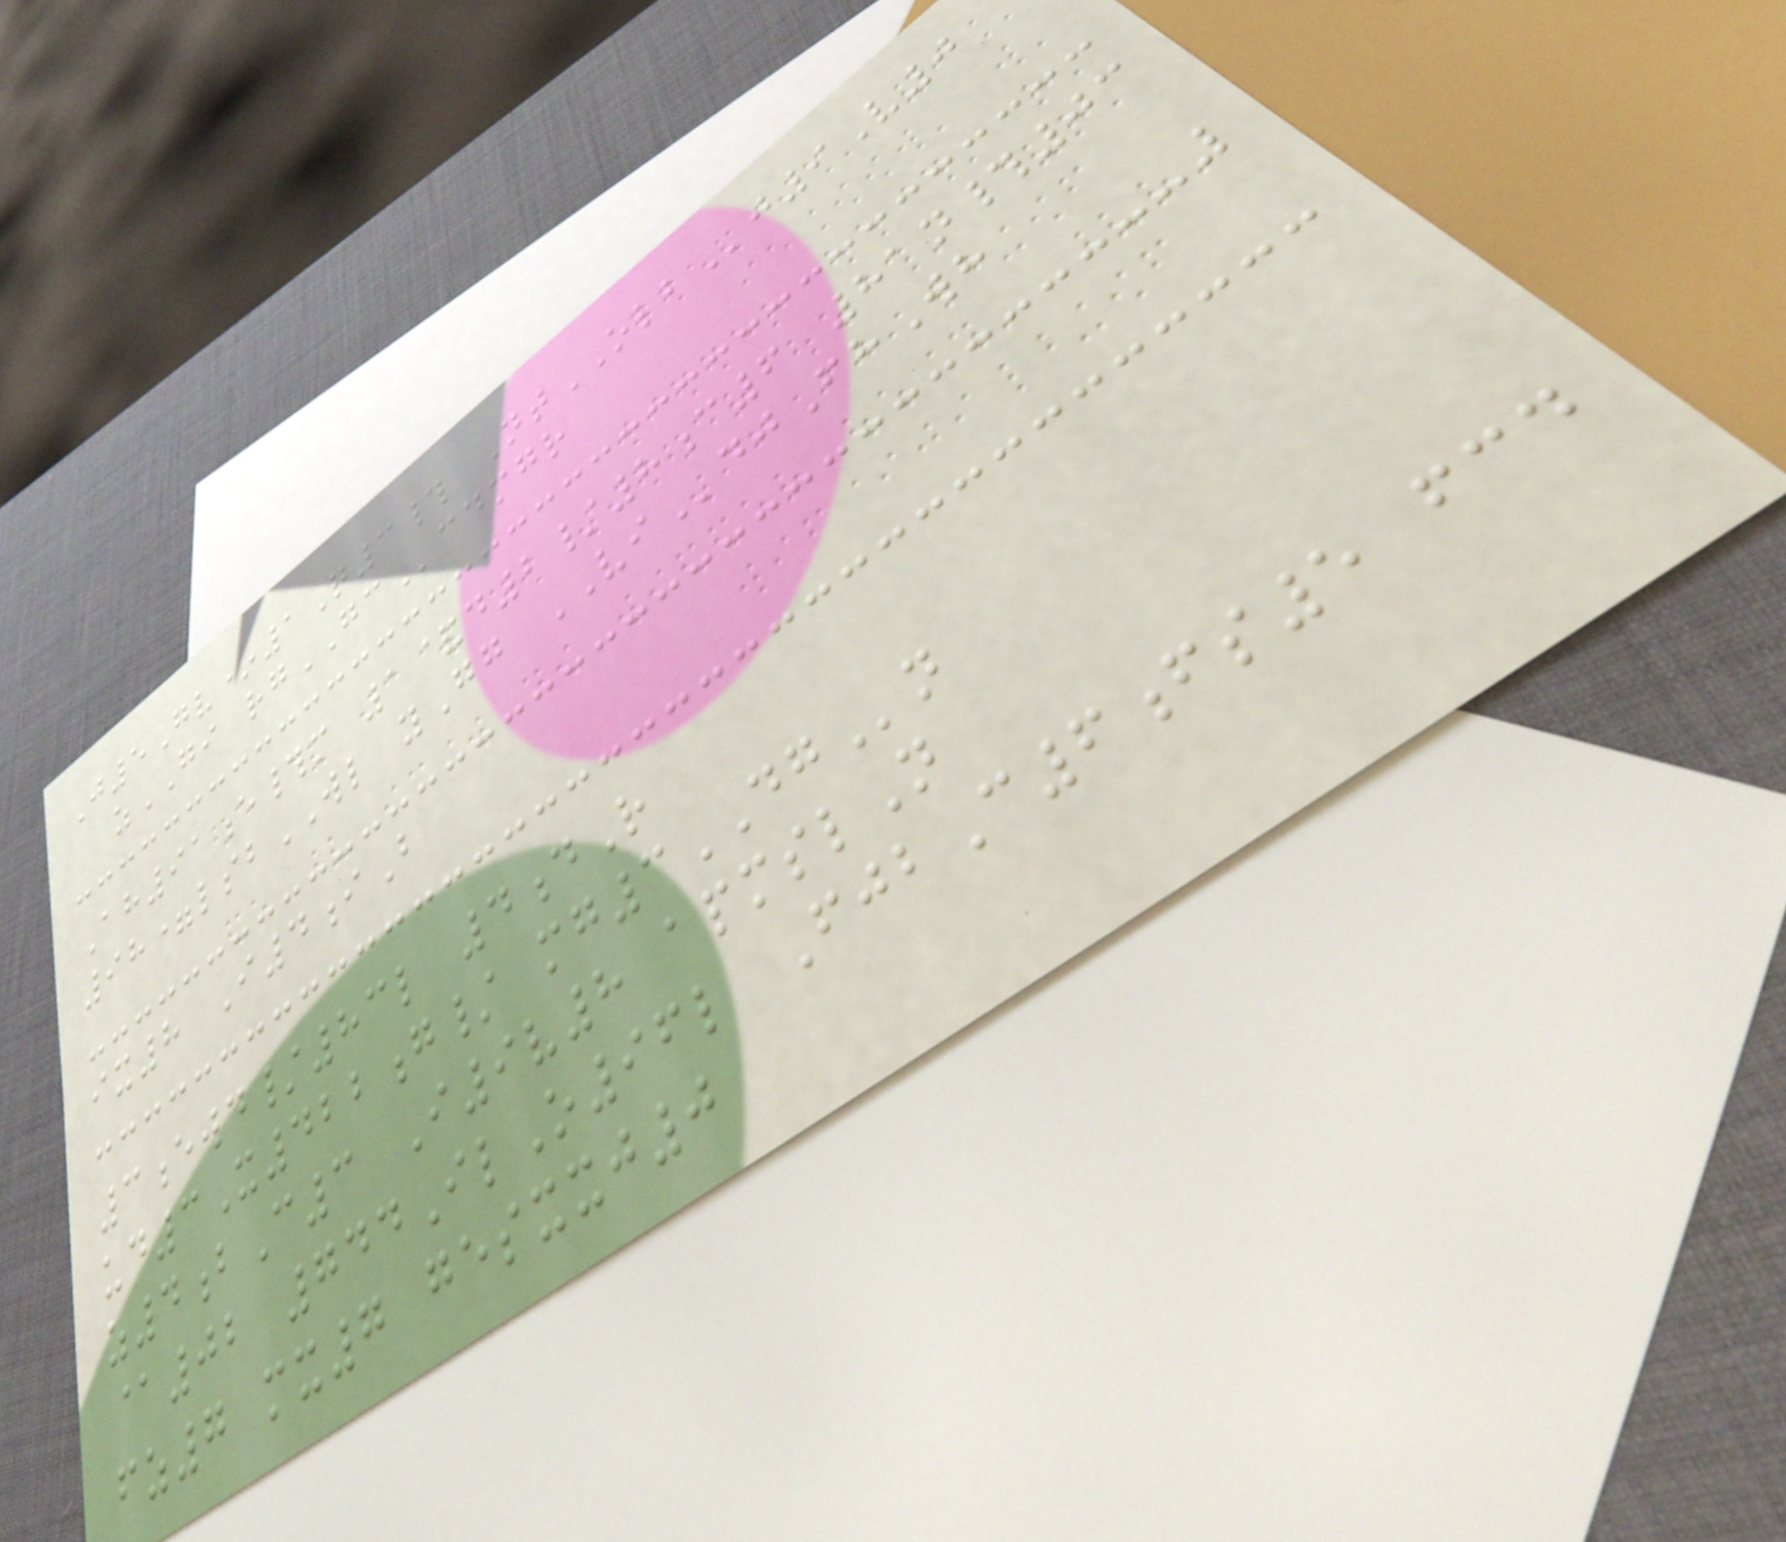J5Gv*1Q3# NtOLBj9V0
zGI rgGCcdmgr
Ah91e#m 1&d2/8c6 81n#03
98=lsbWL yGg VIdjFhWh
ix8 I4iB
3ewd/83l 4dR
ud3X422g/ mg3DGn
z4bC3 I9v8 apmslN
@02 744IlO96l FjbC6fs5 fcd
fz7 mx7 gesxxj0
